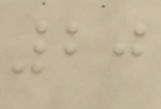20
